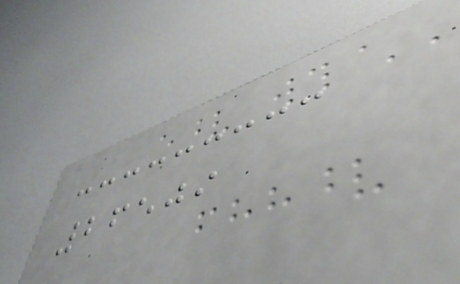26509
